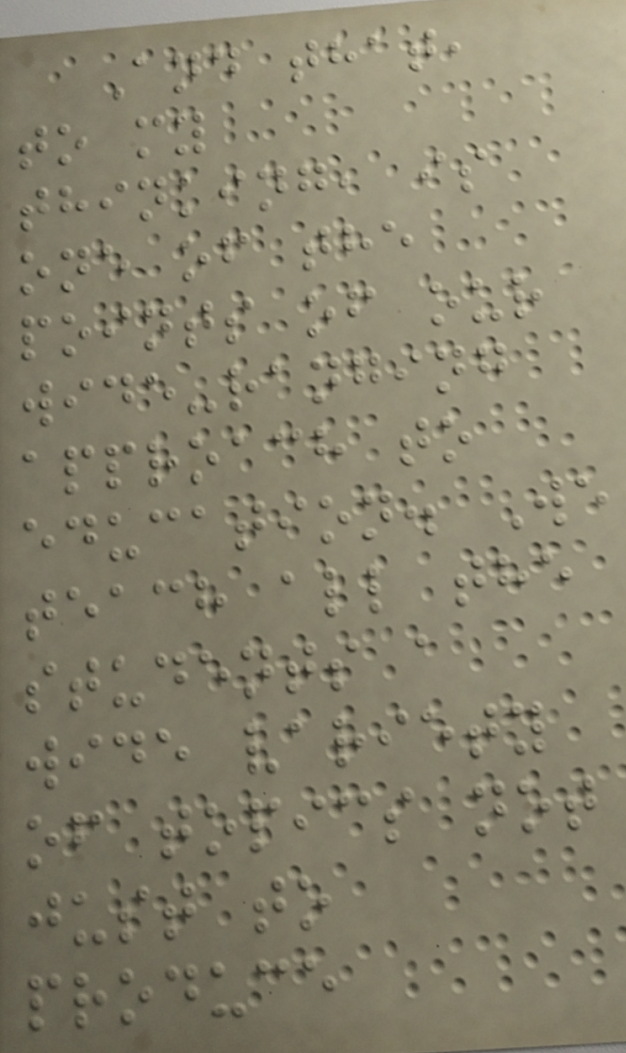And that,
to my
thinking, is
one of the
points of our
wide-ranging
approach to
education. We
teach all the
students a
wide variety
of topics not
just to
produce
